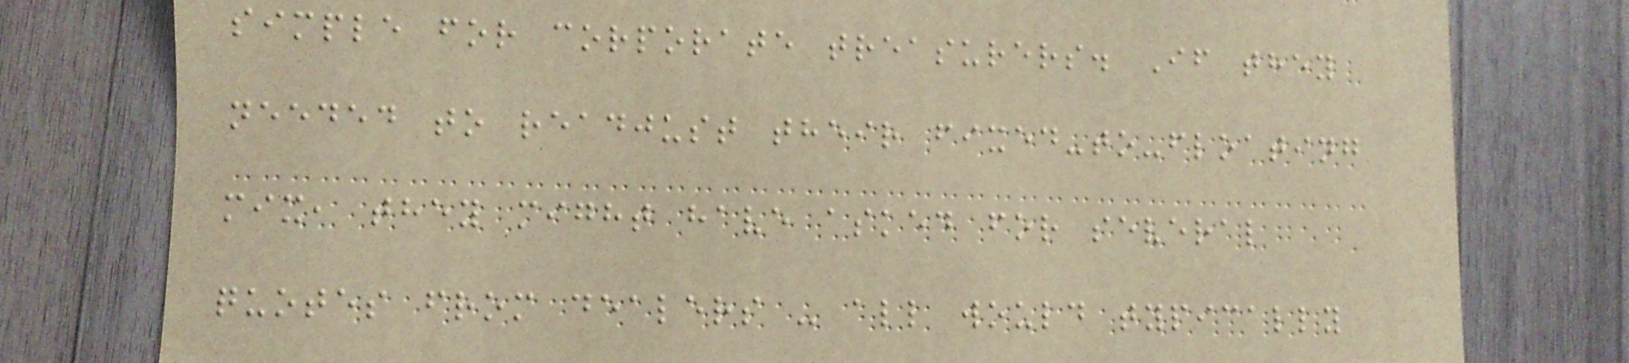simple for corporate treasurers. If they
needed to readjust their fixed-to-floating
mix, they might have asked for several
quotes from dealers - all would typically
